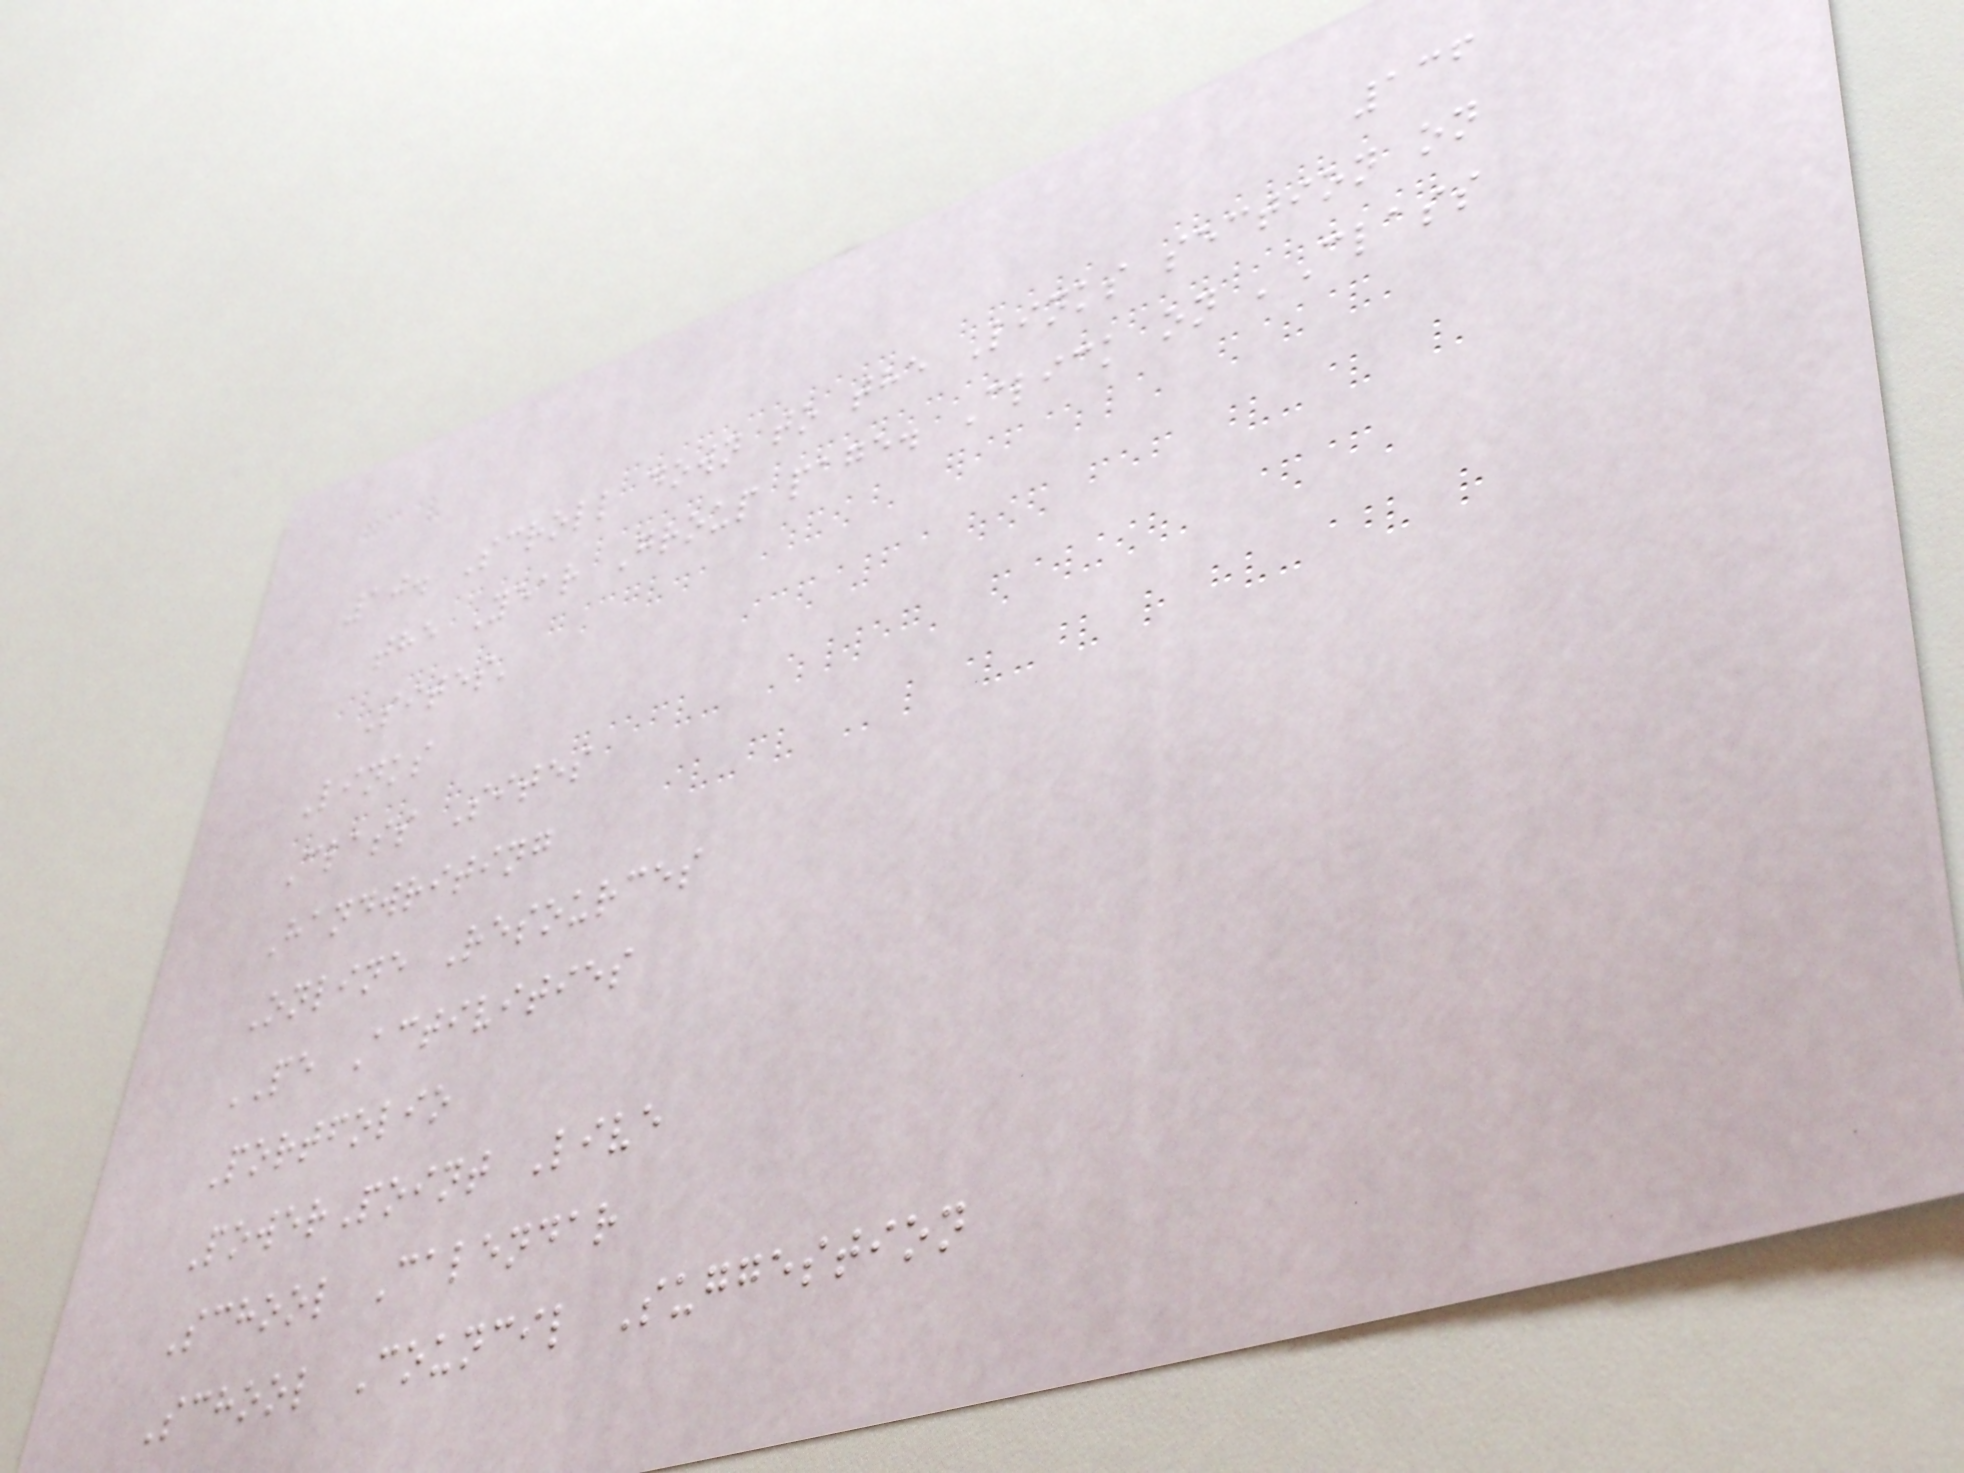136
10. Scroll down to the Links section on
the Year Group page. Click on 'Class
Sites'
Links
Class Sites
Handwriting
Online Resources
PE Activities
Portfolio
PowerPoint Live
School Calendar
School Council Suggestion
